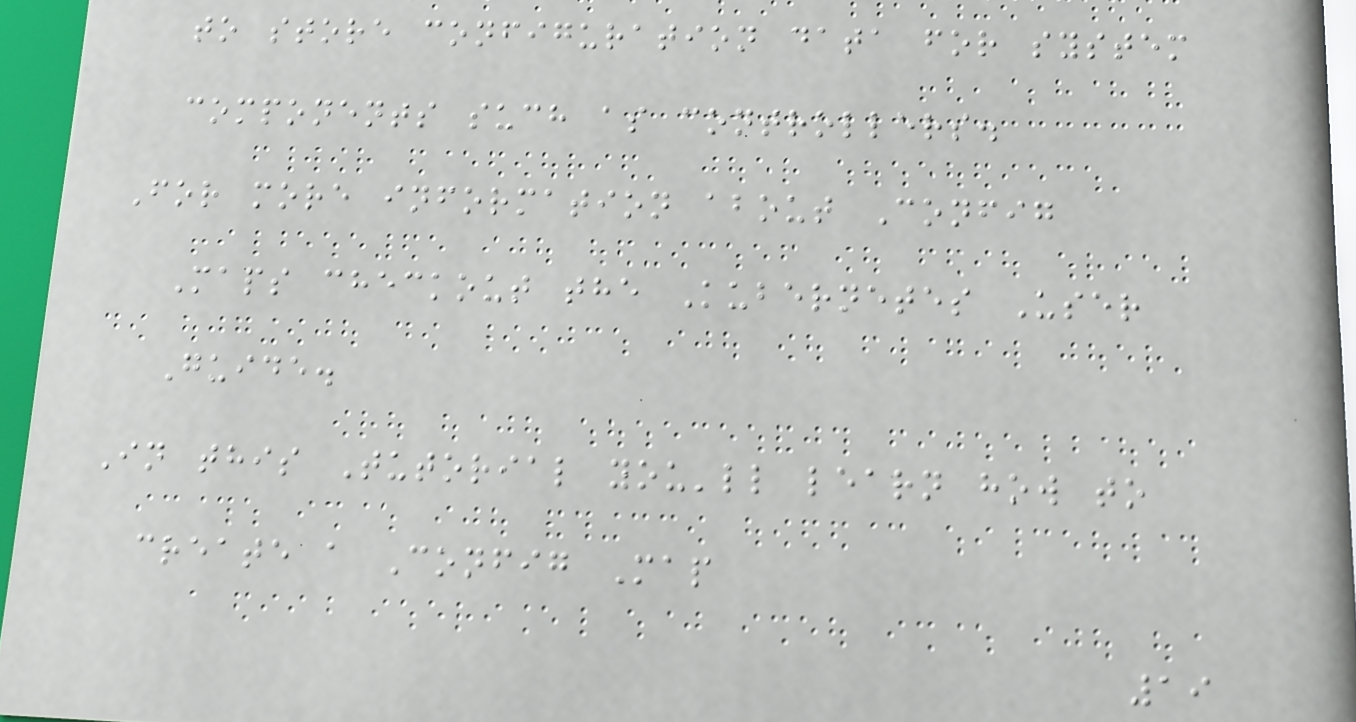to store configuration data for system
components such as controllers.
For more information about Config
Maps checkout the Kubernetes User
Guide.
In this Tutorial you'll learn how to
create a Config Map
19
